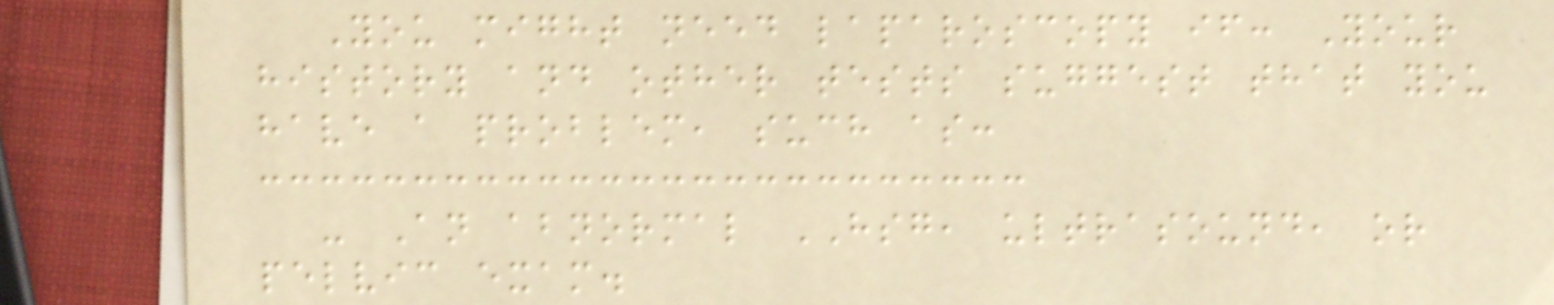You might need laparoscopy if: Your
history and other tests suggest that you
have a problem, such as:
- An abnormal HSG, ultrasound, or
pelvic exam.
